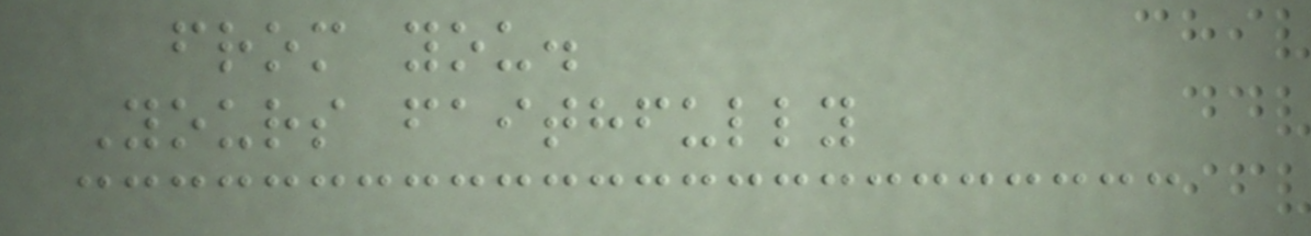from you.
Yours faithfully
